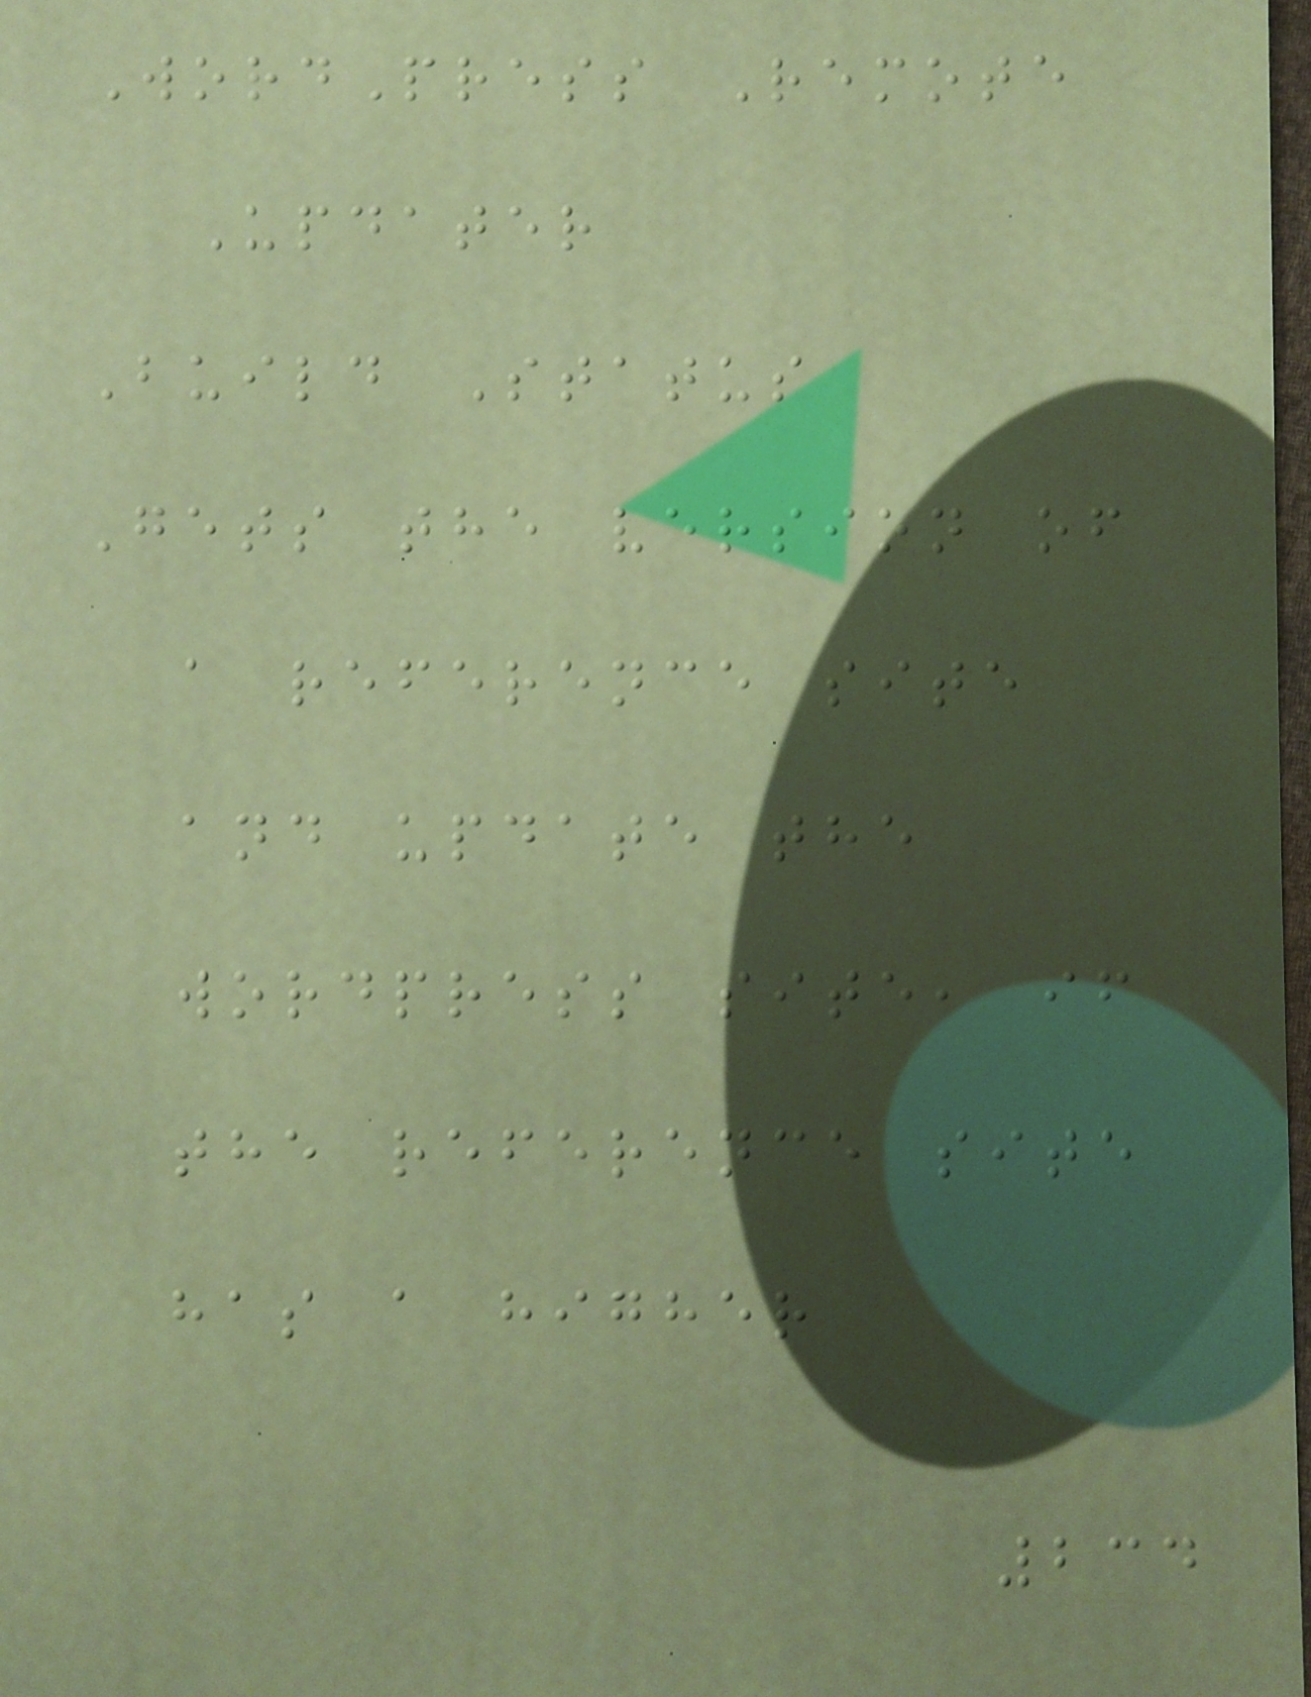WordPress Remote
Updater
Build Status
Gets the version of
a reference site
and update the
wordpress site, if
the reference site
has a higher
234
